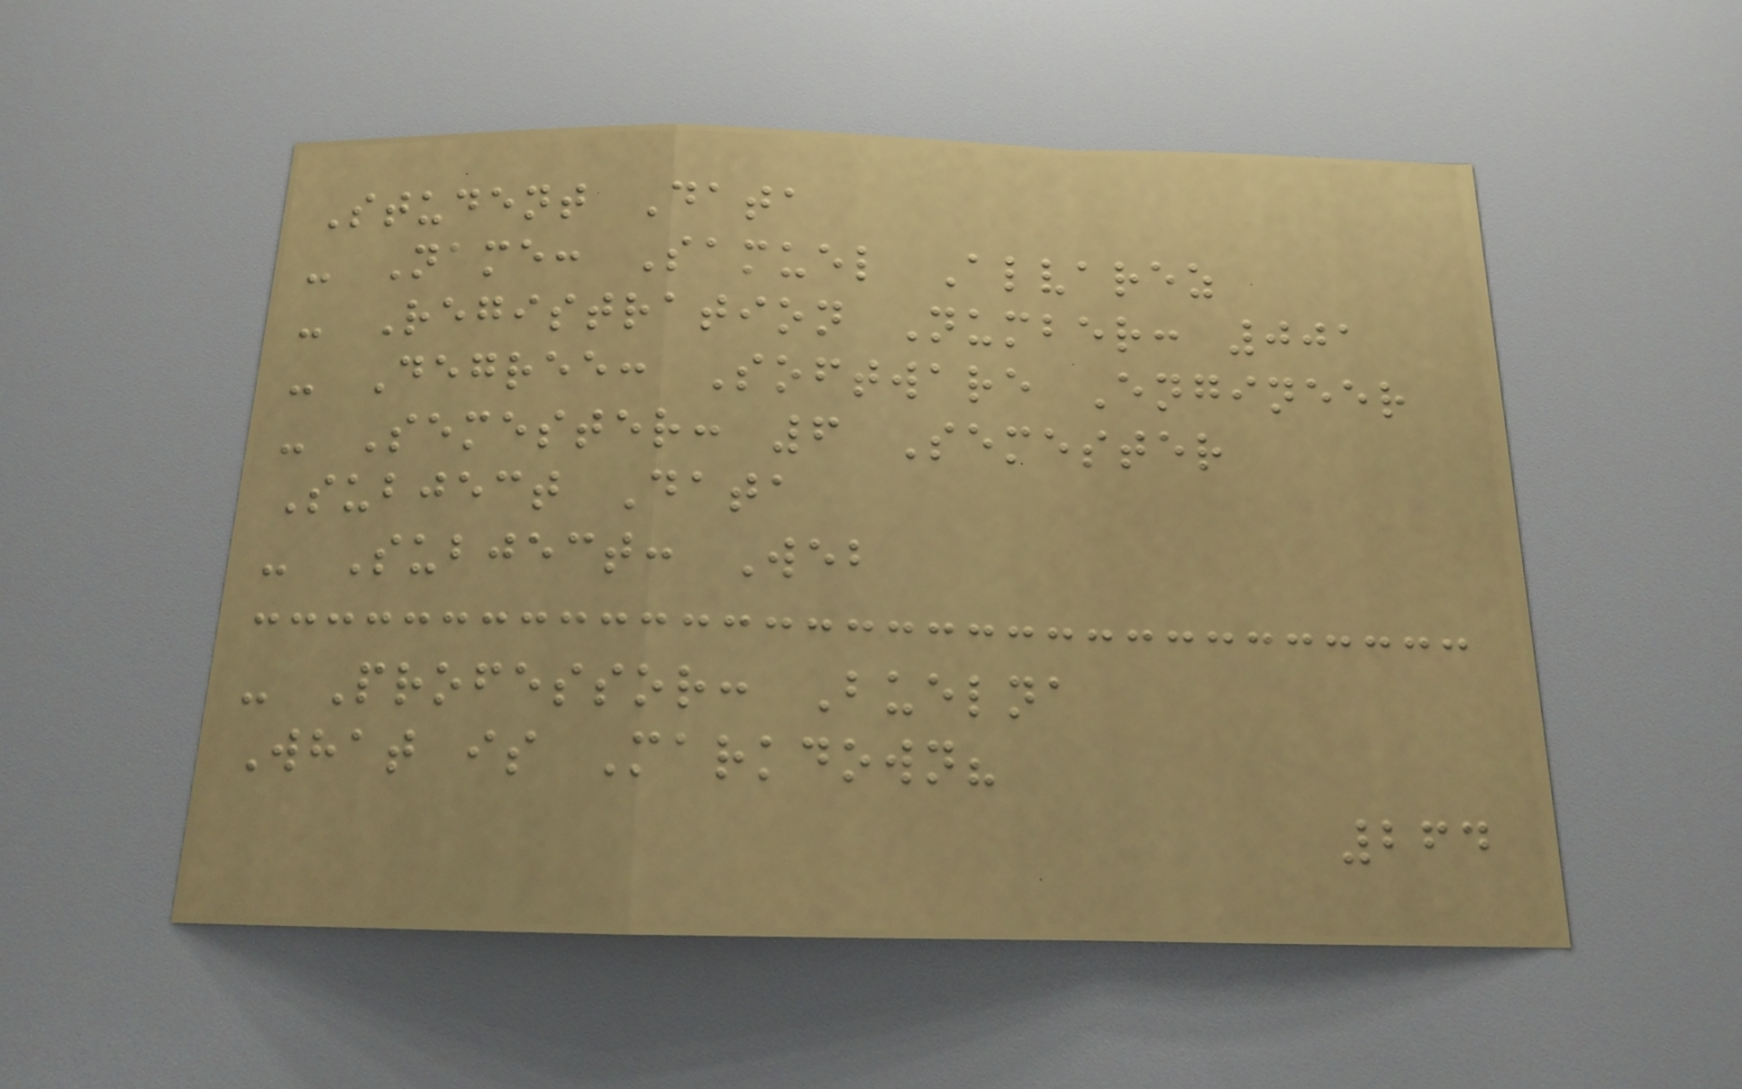Student Data
- Name: Samuel Alvarez
- Registration Number: 001
- Degree: Software Engineer
- Semester: 6 Semester
Subject Data
- Subject: Web
- Professor: Buelna
What is Markdown?
264
